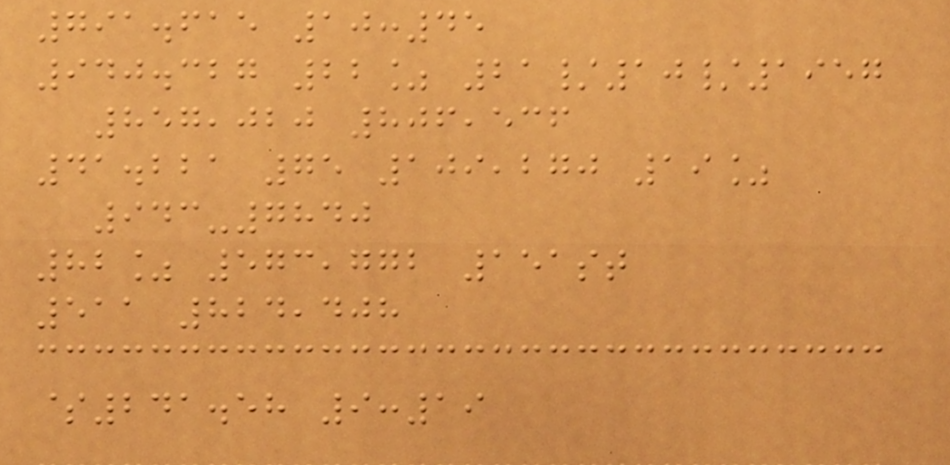791.615 10:45
940.327 22% 21/10/1957
857,020 806,536
41.221 75 109,270 19%
943-7840
82% 573,772 151st
511 824,408
$241.58 9:19
